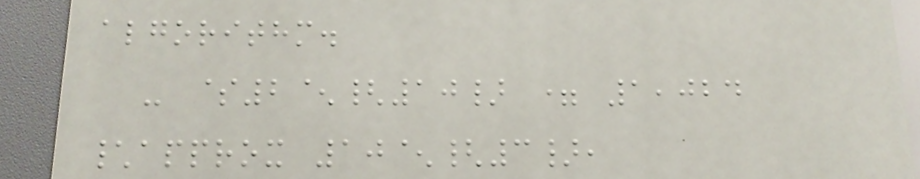algorithm.
- $2^{10} = 1,024
\approx 10^{3},
